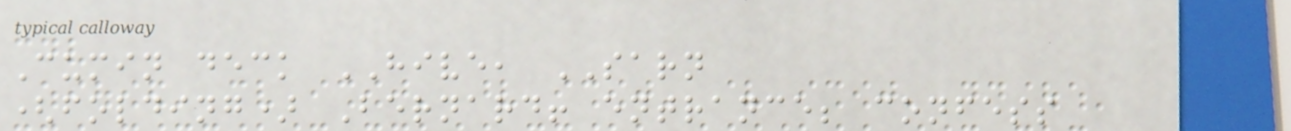Cumin deck HIVE, SARN
(folding) Bernard! entrance; confess
